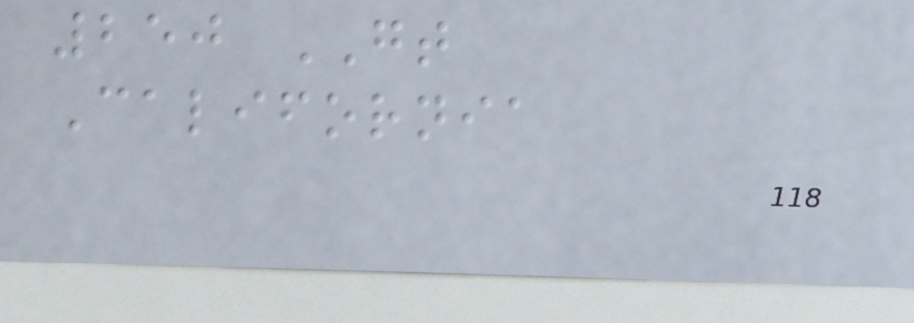250 GT
California
